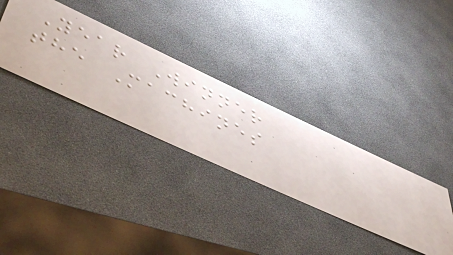Year Winner
the Machines
